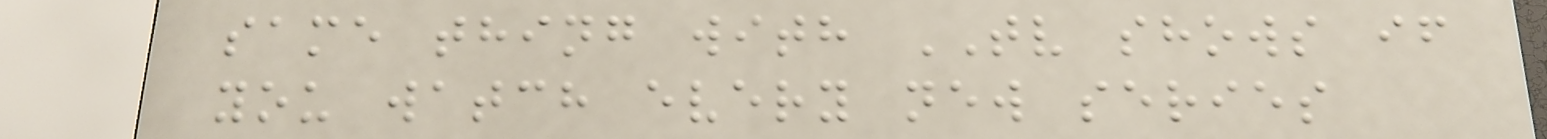same thing with TV shows if
you watch every new series
